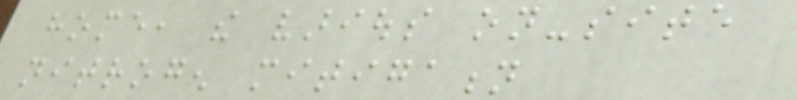home, the various on-site
nitrogen mitigation
